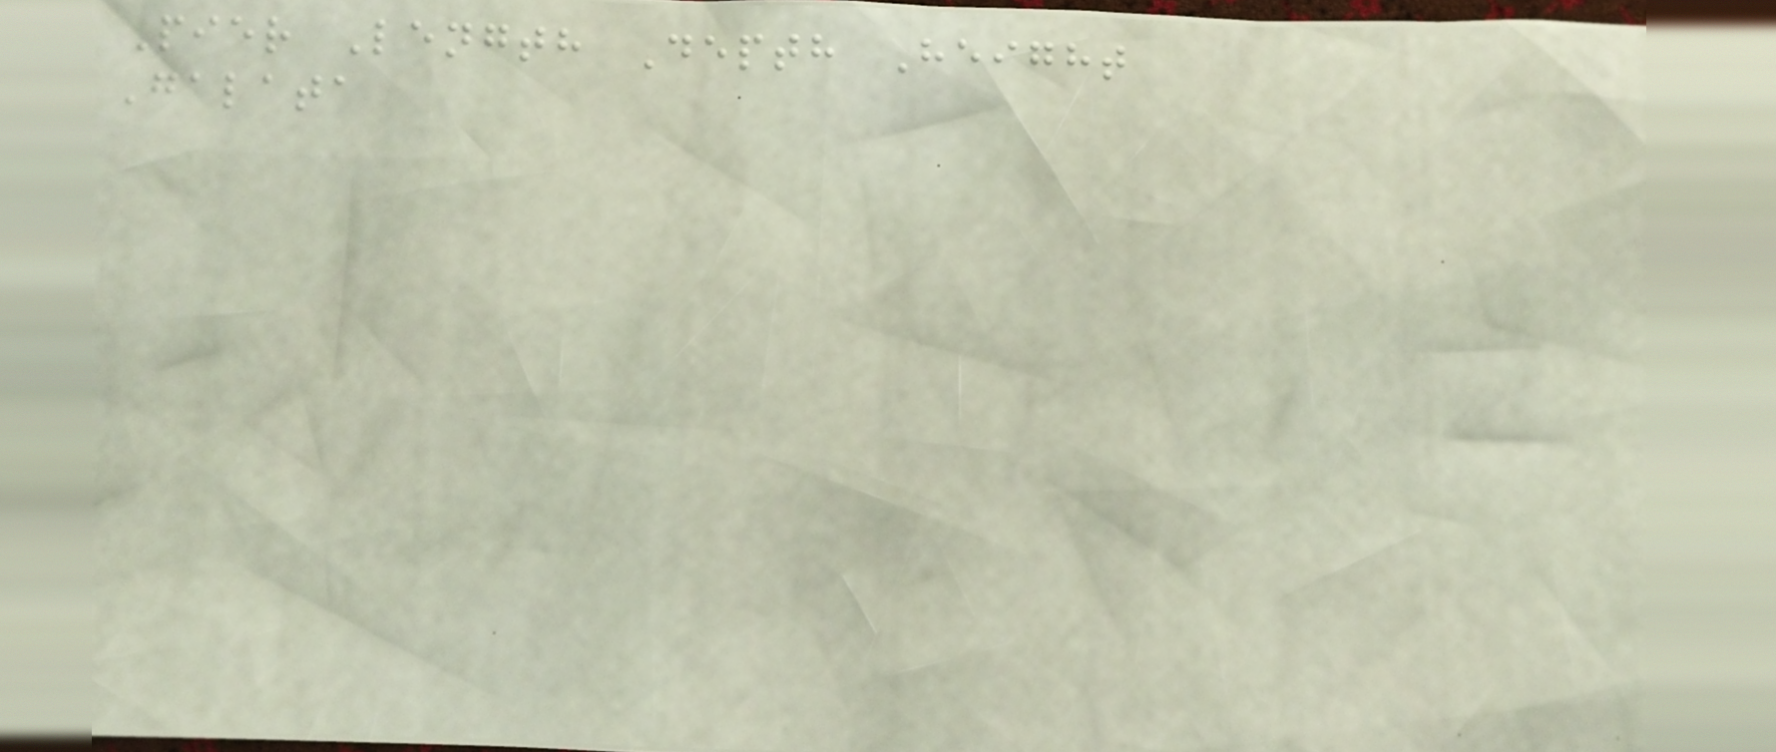Pier Length Depth Height
Galata
